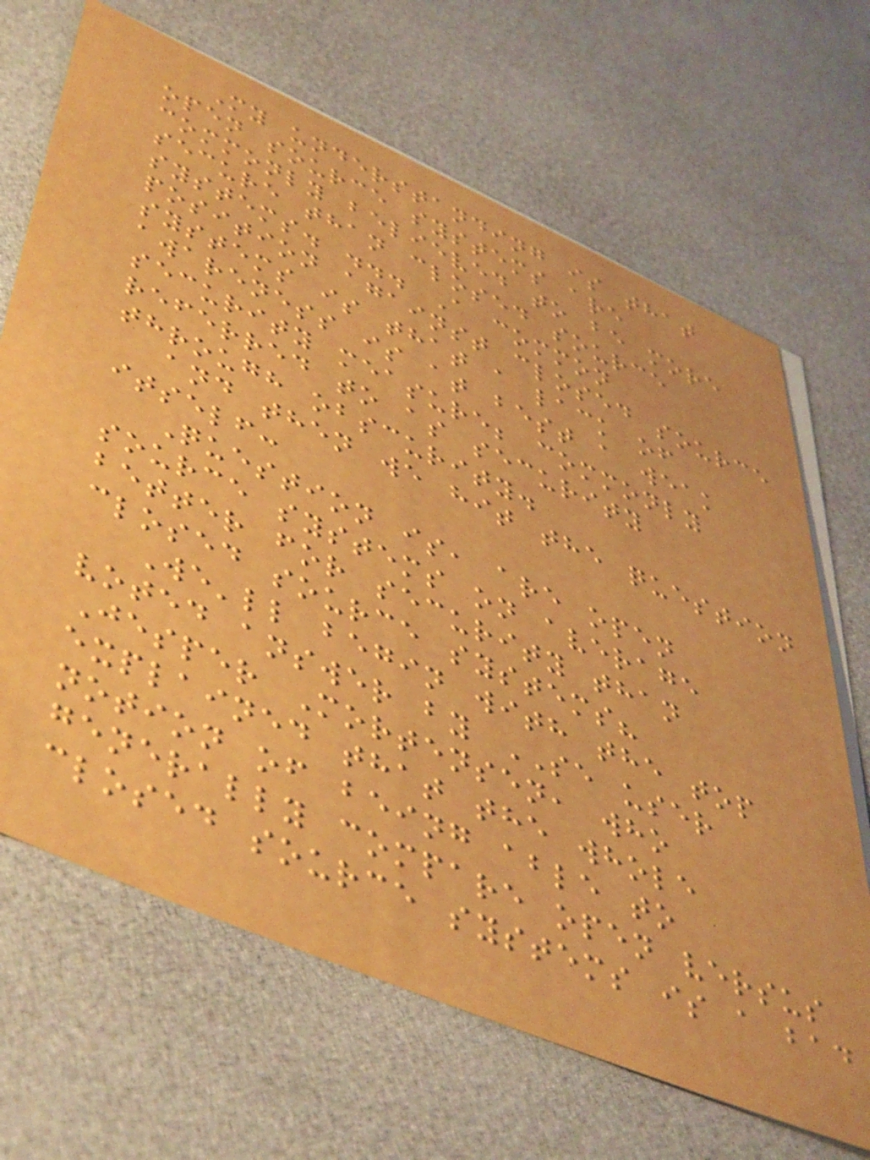My understanding is that
open source systems are
commonly believed to be more
secure than closed source
systems. ... A common
position against closed source
systems is that a lack of
awareness is at best a weak
security measure; commonly
referred to as security
through obscurity.
and then we hit the question
itself:
Question is, are open
source systems on average
better for security than
closed source systems?
We'll begin with the top
voted answer by SE user
Jesper Mortensen, who
explained that the whole
notion of being able to
generally compare open versus
closed source systems is a bad
